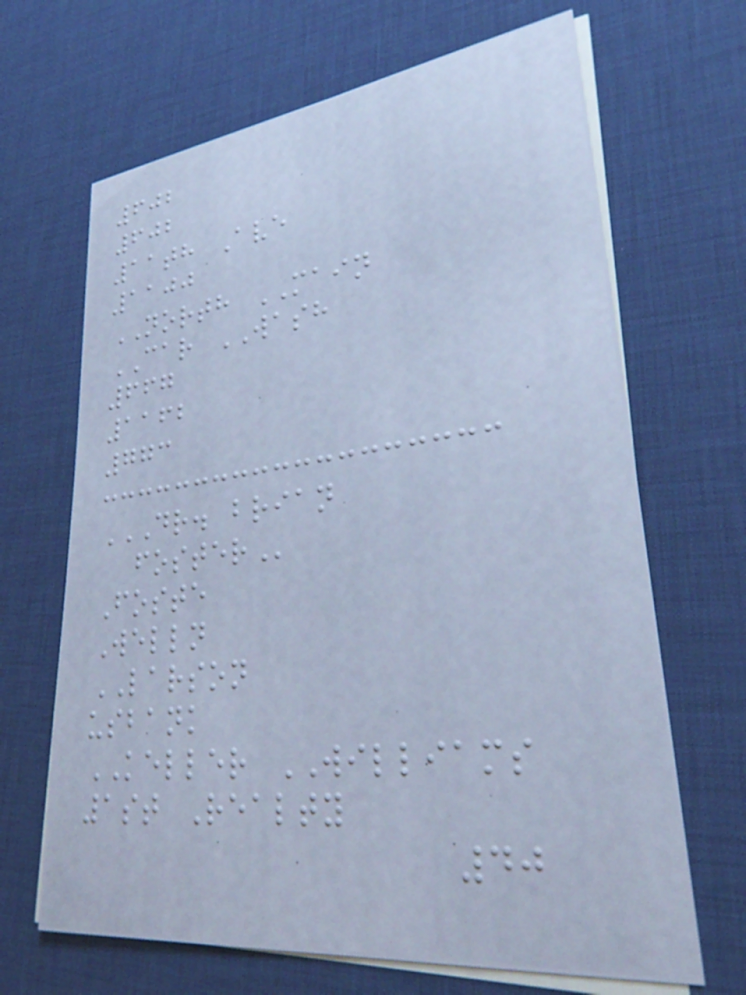602
602
11th Ave
1100
NORTH MAIN
CAR WASH
667
1162
773
DR. BRIAN
FOSTER
Foste
Welln
LARSON
usbank
KELLER WILLIAMS
1st Realty
40
